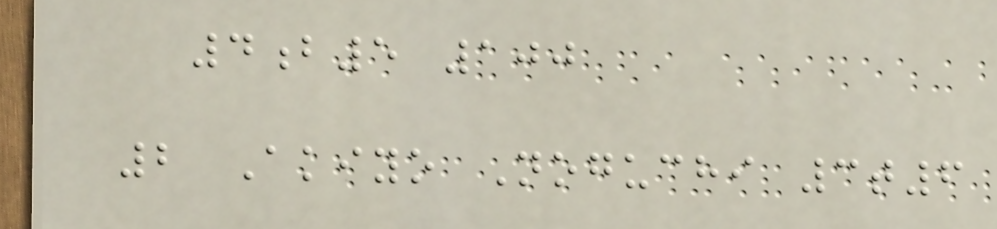4b5 100
2 Akiyo Noguchi 3t6
